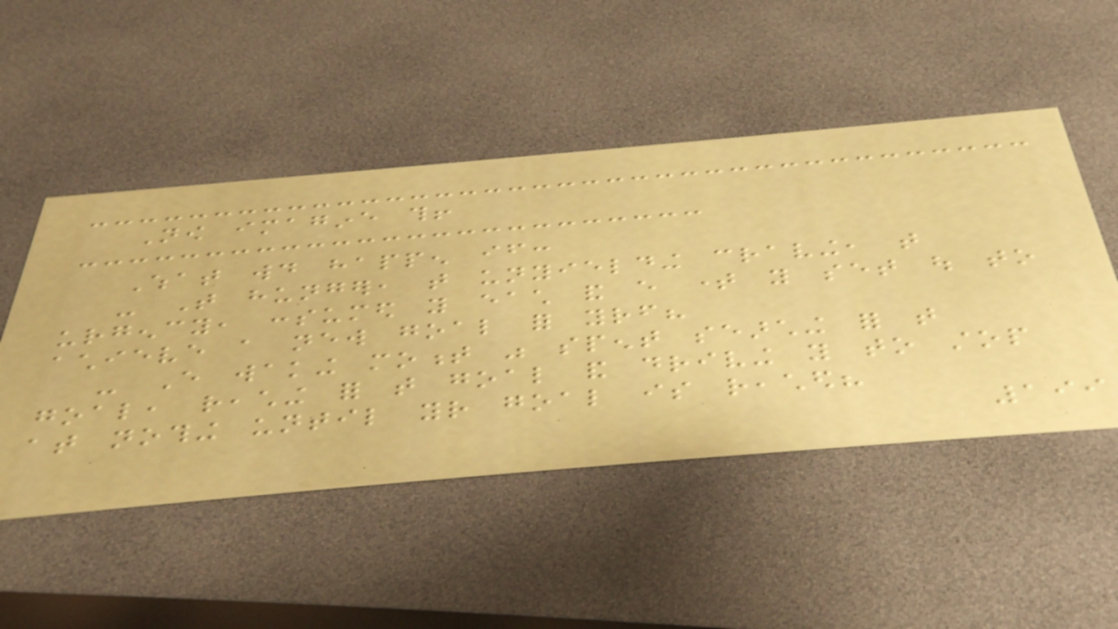Now imagine this!
What would happen if:
- That hunger, that unyielding craving, that
urgency, consumed you each and every time you set out to
achieve a new goal for yourself?
- Every waking moment was spent searching for that
goal, reaching for that goal and driving you to stop
at nothing until your goal is reached?
199
